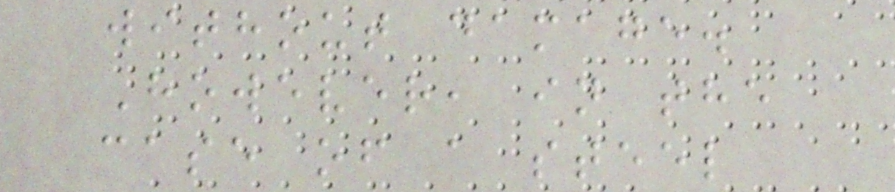without damage.
However, in the
case of a steel
